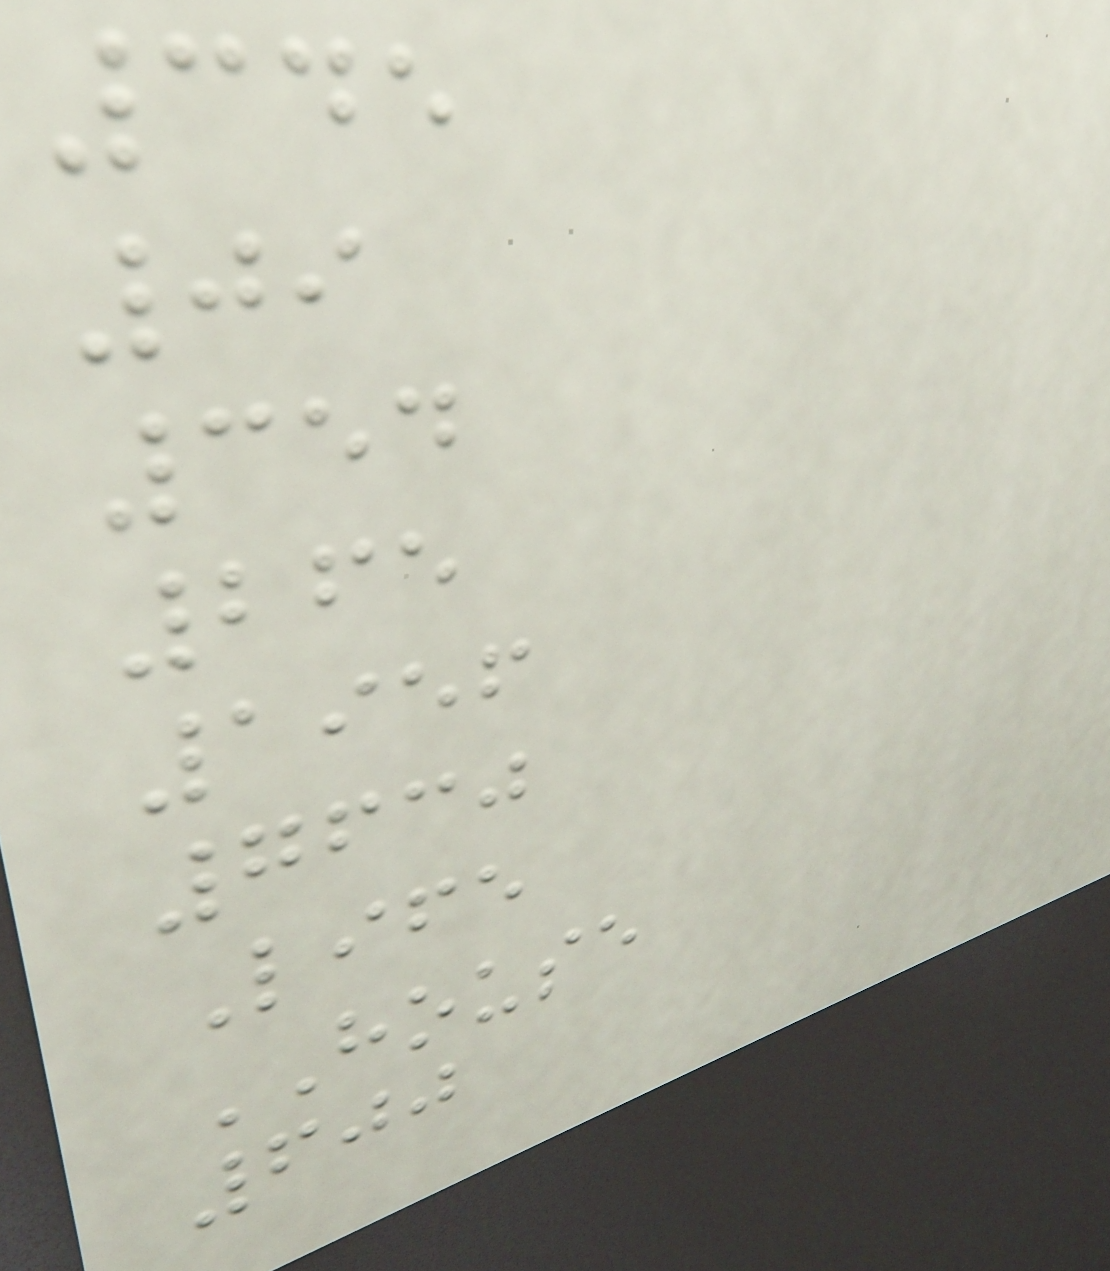345
09
354
265
1956
7630
Life
HOUSE
600
